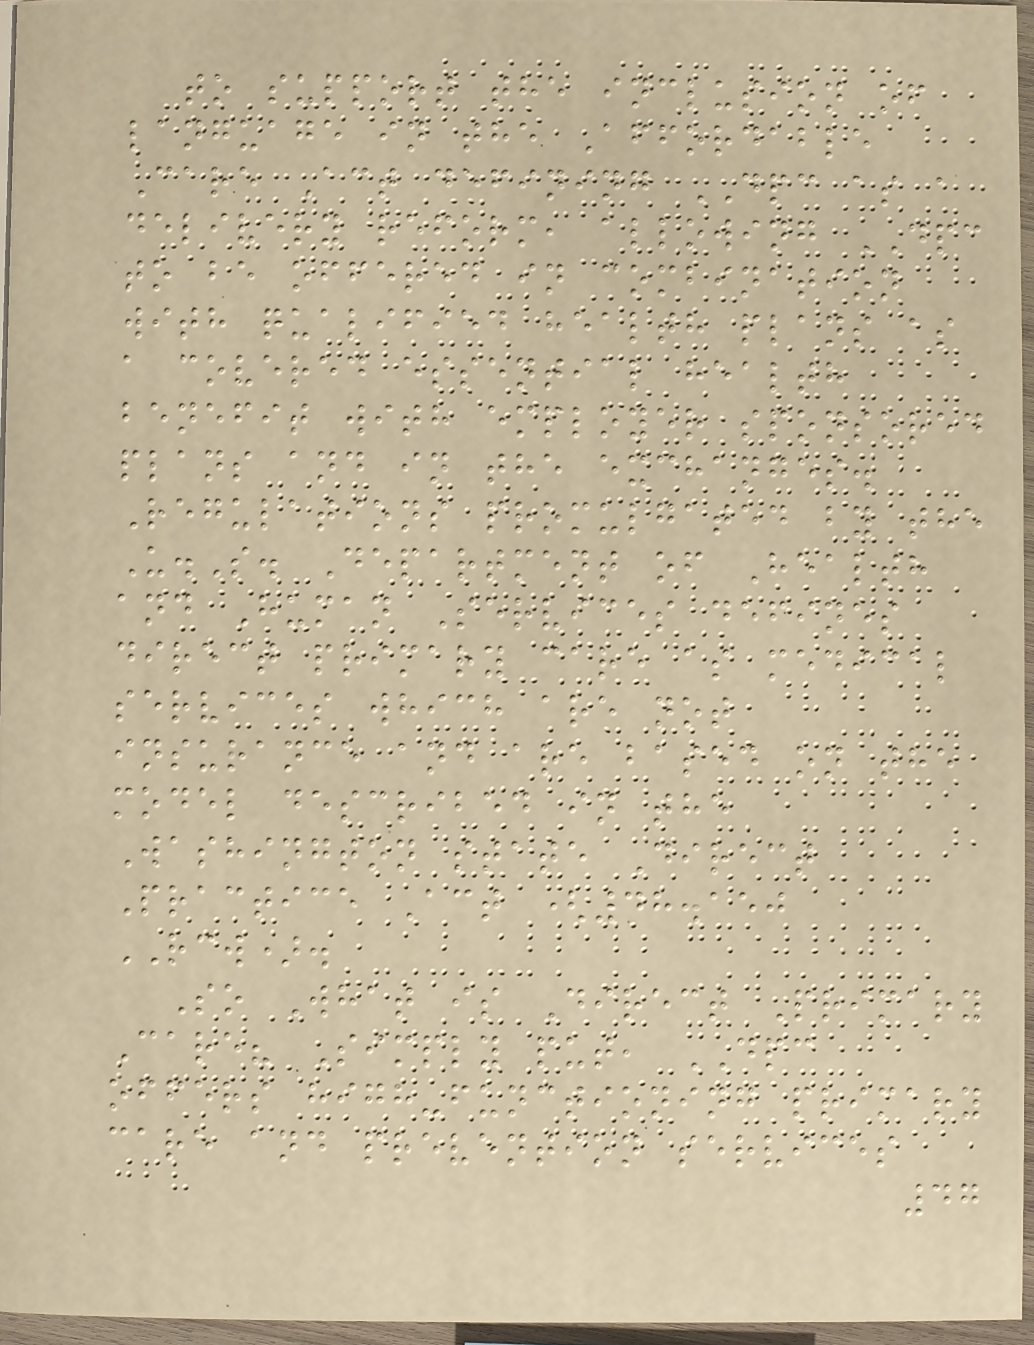to support the inclusion of
language in the Affordable
Care Act defining DPC as a
delivery reform, allowing DPC
to be offered in combination
with qualified health plans as
a covered essential health
benefit with employer sponsored
plans and in the exchanges.
Regulations promulgated by the
U.S. Department of Health
and Human Services defines
direct primary care as medical
services which are not
insurance and are based on the
model described in the
Washington state Direct
Practice Act (48.150
RCW).
So What is Direct Primary
Care? Simply put, DPC
offers high-functioning primary
care and prevention services
47
